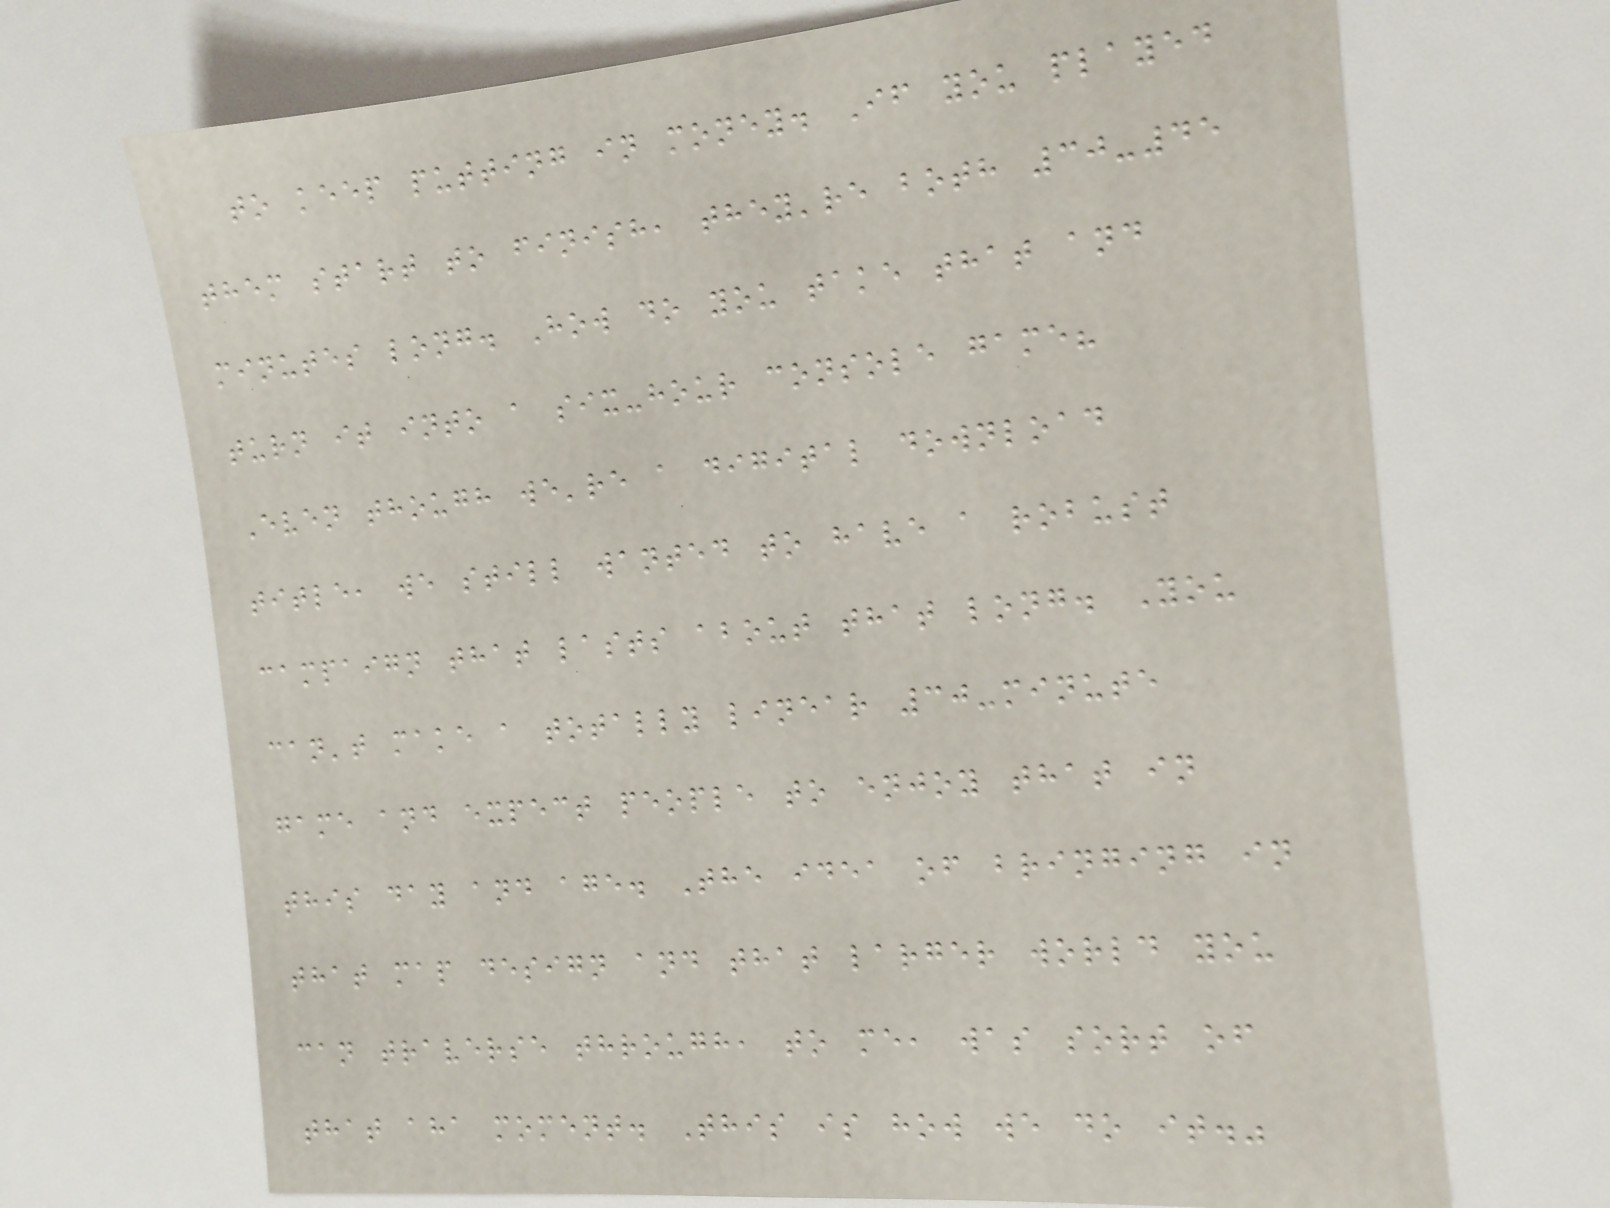to keep putting in money. If you played
them start to finish, they're both 30-45
minutes long. How do you take that and
turn it into a six-hour console game?
Even though we're a digital download
title, we still wanted to have a robust
campaign that lasts about that long. You
can't make a totally linear 30-minute
game and expect people to enjoy that in
this day and age. The idea of bringing in
that map design and that larger world you
can traverse through, to me, was sort of
that aha moment. This is how we do it."
